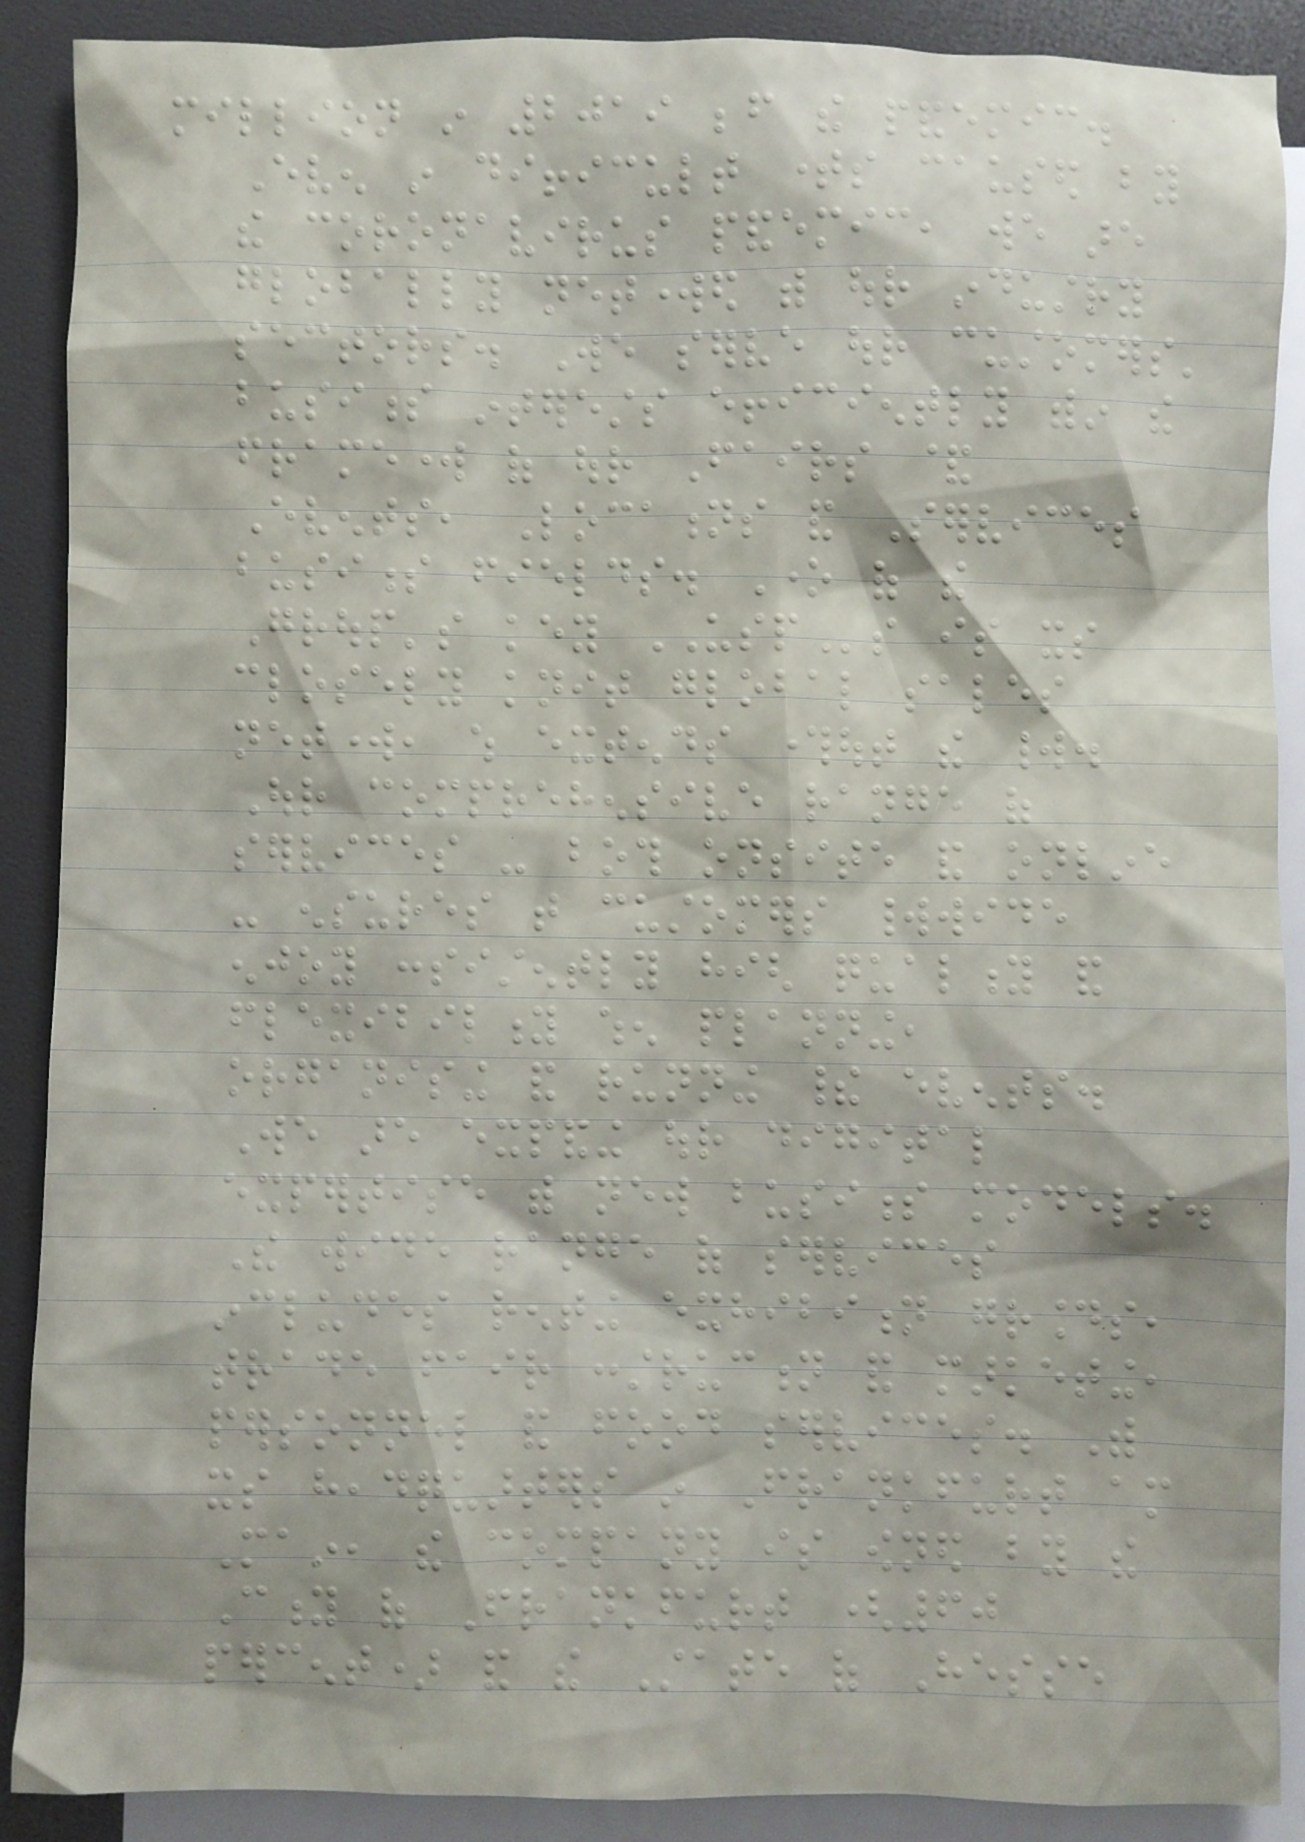million in 2019 before the pandemic.
Even in difficult times caused by
the coronavirus pandemic, we are
globally networked with our industry
sectors. We serve our customers'
business interests efficiently within the
framework of our Fairs &
Events, Locations and Services
business fields. One of the
Group's key USPs is its
closely knit global sales
network, which extends throughout the world.
Our comprehensive range of
services - both onsite and online
- ensures that customers worldwide
enjoy consistently high quality and
flexibility when planning,
organising and running their events.
We are expanding our digital
expertise with new business models.
The wide range of services
includes renting exhibition grounds,
trade fair construction and marketing,
personnel and food services. With
its headquarters in Frankfurt am
Main, the company is owned by the
City of Frankfurt (60
percent) and the State of Hesse
